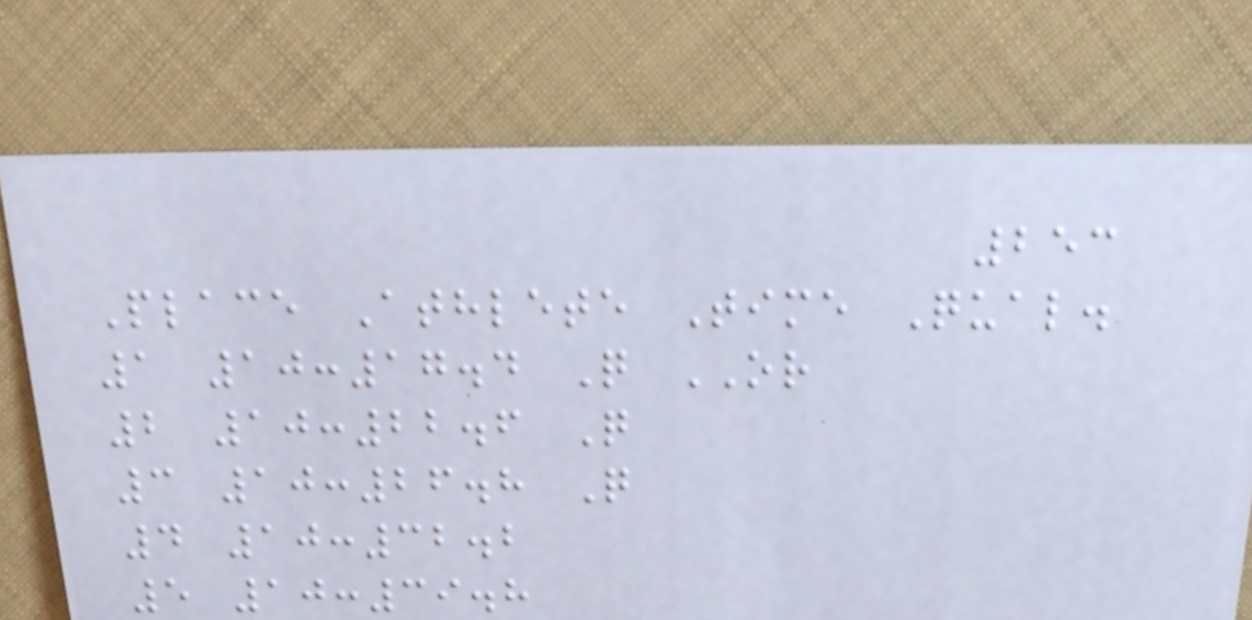253
Place Athlete Time Qual.
1 10:17.4 Q OR
2 10:22.6 Q
3 10:26.8 Q
4 10:32.2
5 10:39.8
